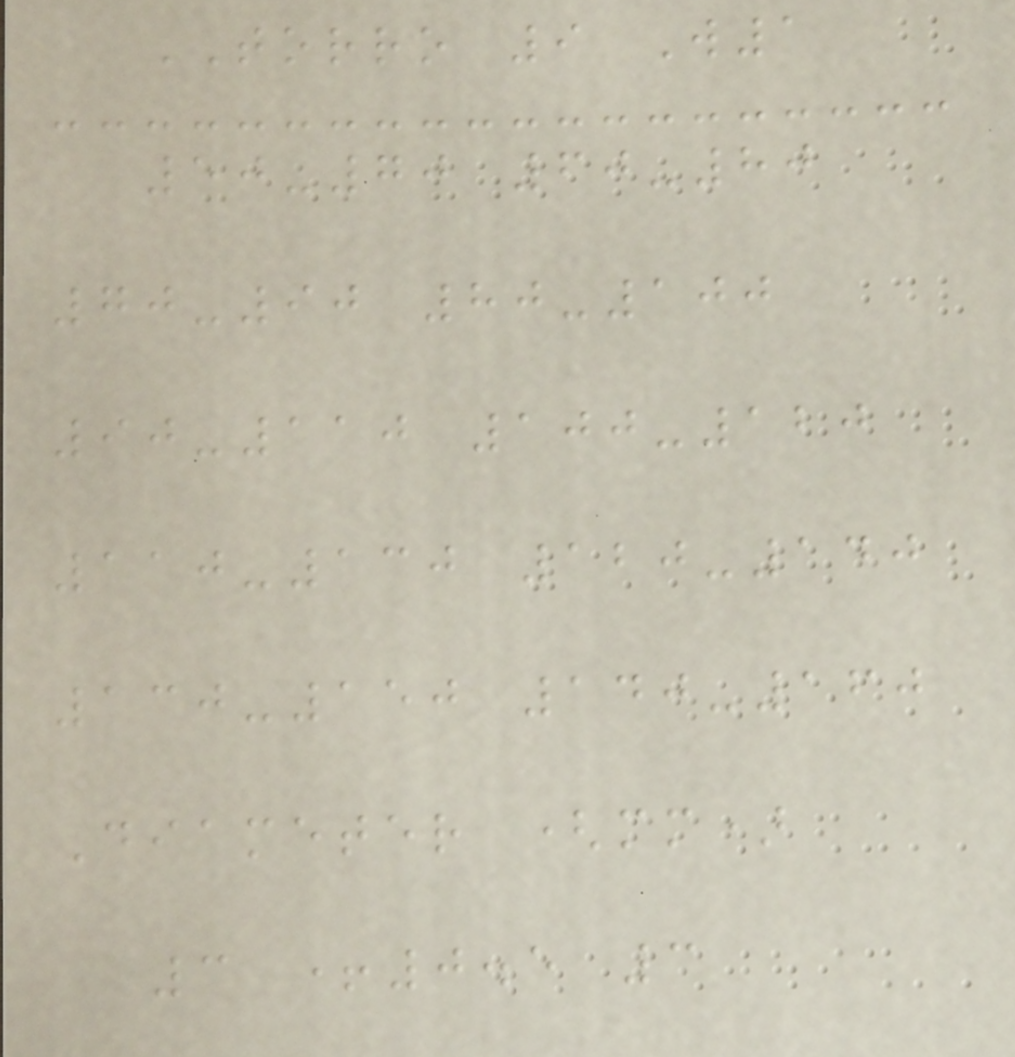TORRO 9 W1
50-70 60-80
70-90 80-100
90-110 100-120
110-130 120-140
130-150 140-160
Diameter (mm)
3 +0.5 3
